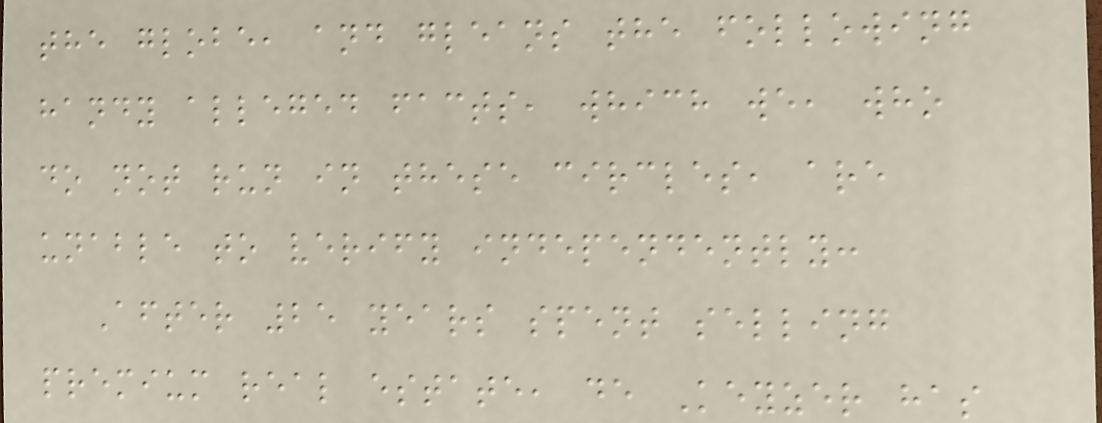the globe, and gleans the following
handy alleged facts, which we, who
do not run in these circles, are
unable to verify independently:
After 25 years spent selling
premium real estate, de Keyzer has
